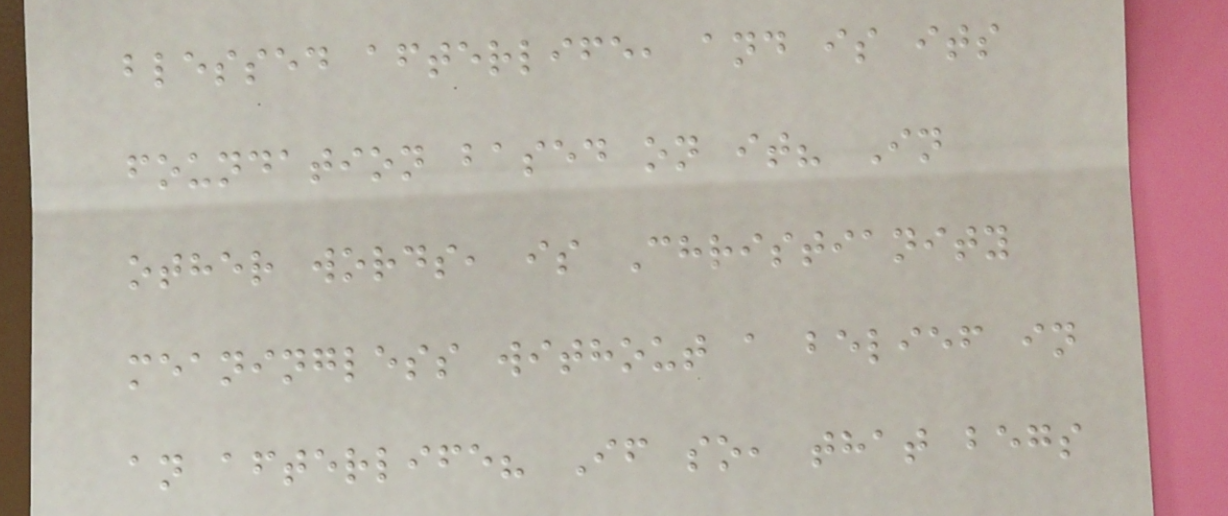blessed afterlife, and is its
foundation based on it? In
other words, is Christianity
meaningless without a belief in
an afterlife? If so, that begs
